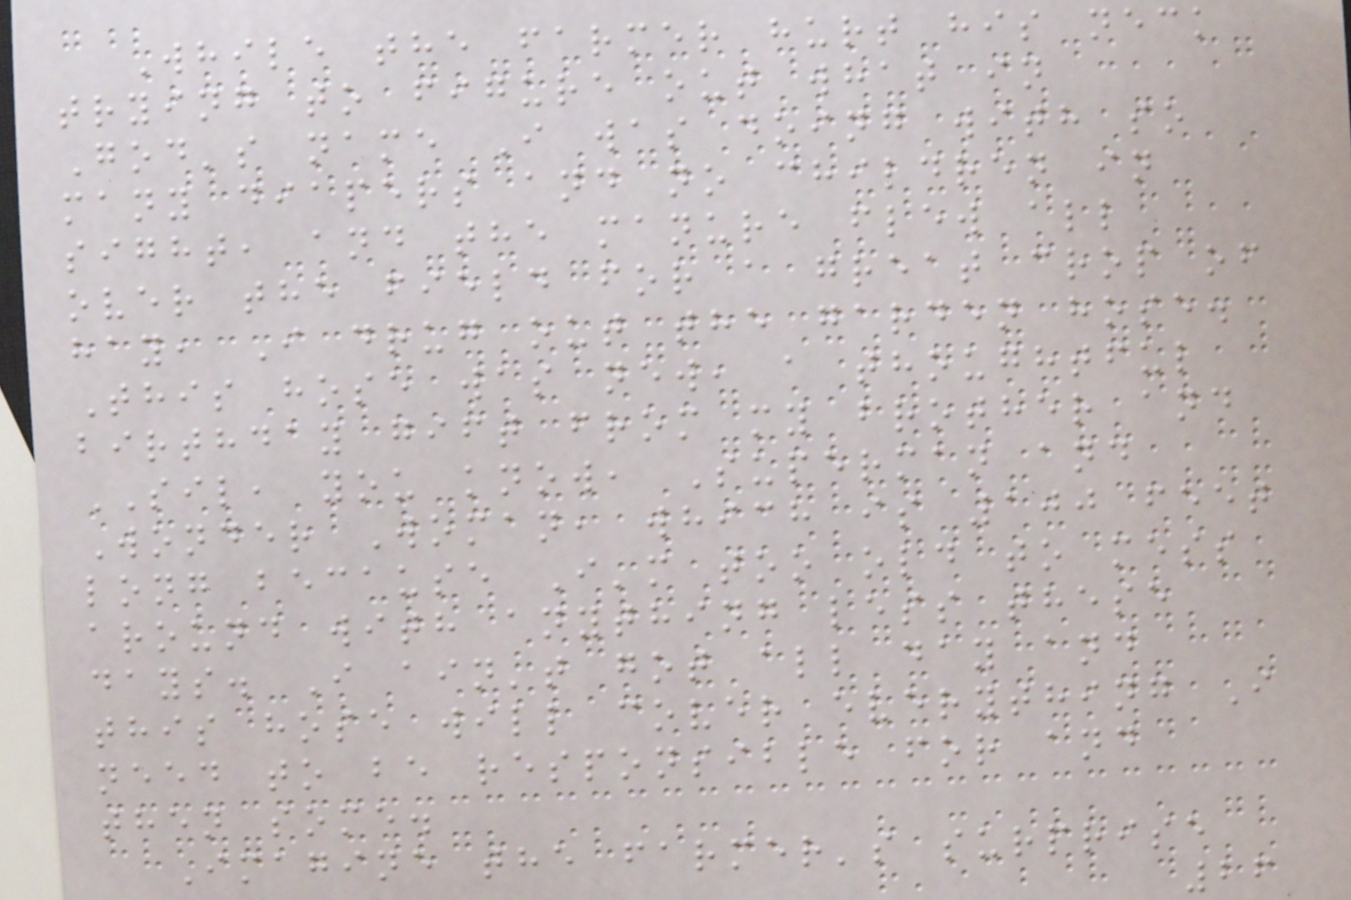While the farmer hurt his neck
trying to figure out what in
God's name I was doing with so
many diapers and no children in
sight, and the manure flew all
over the field for a great crop of
hay, I drug out the garden hose.
This hose was new, a thoughtful
birthday gift from my brother and
SIL, you know, Superman and
Wonder Woman, which is 100 feet
long because I'm too old to mess
around with anything less these
days. I ain't got all day and
this hose will cover everything I
need to be responsible for and
then some.
Imagine the farmer's surprise
26
